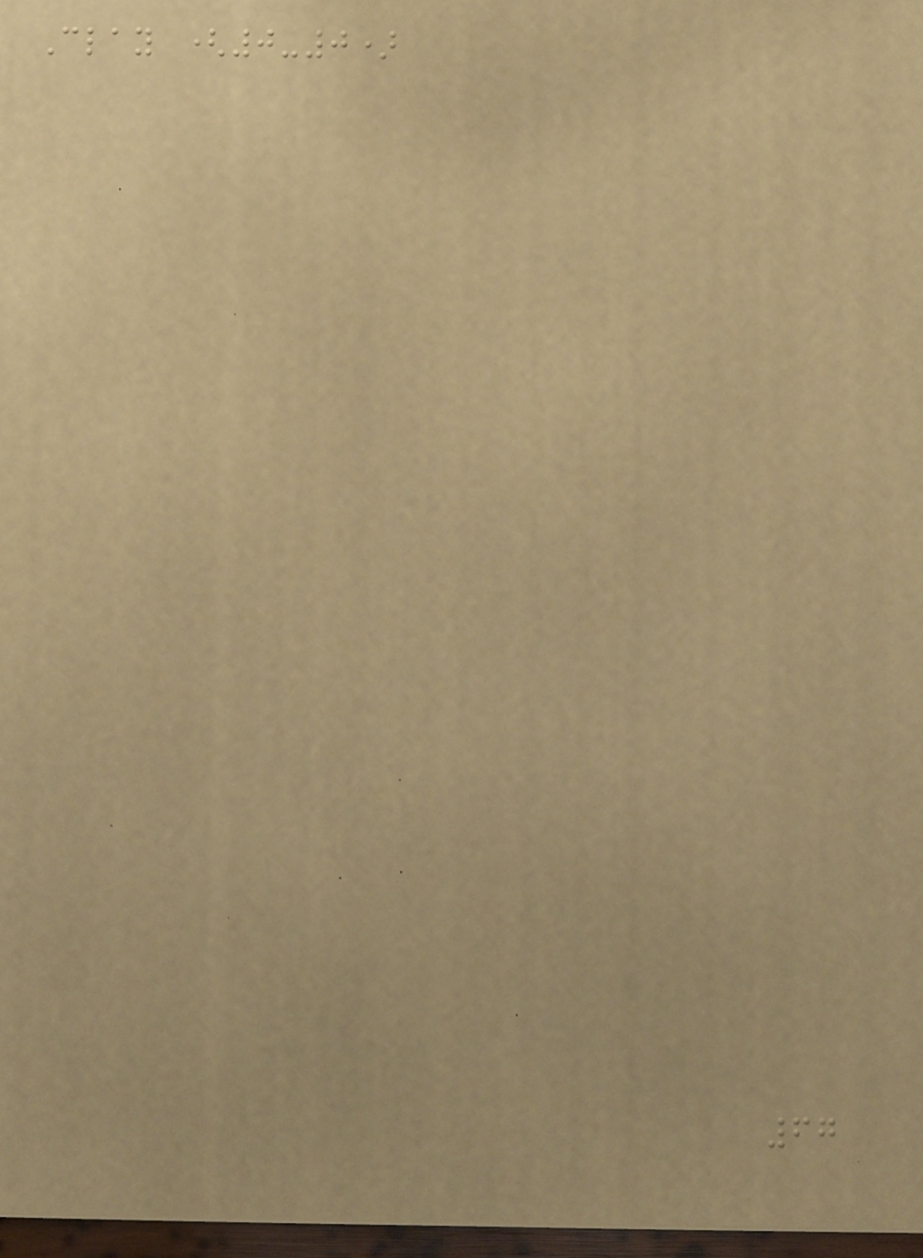Clay (0-0)
67
